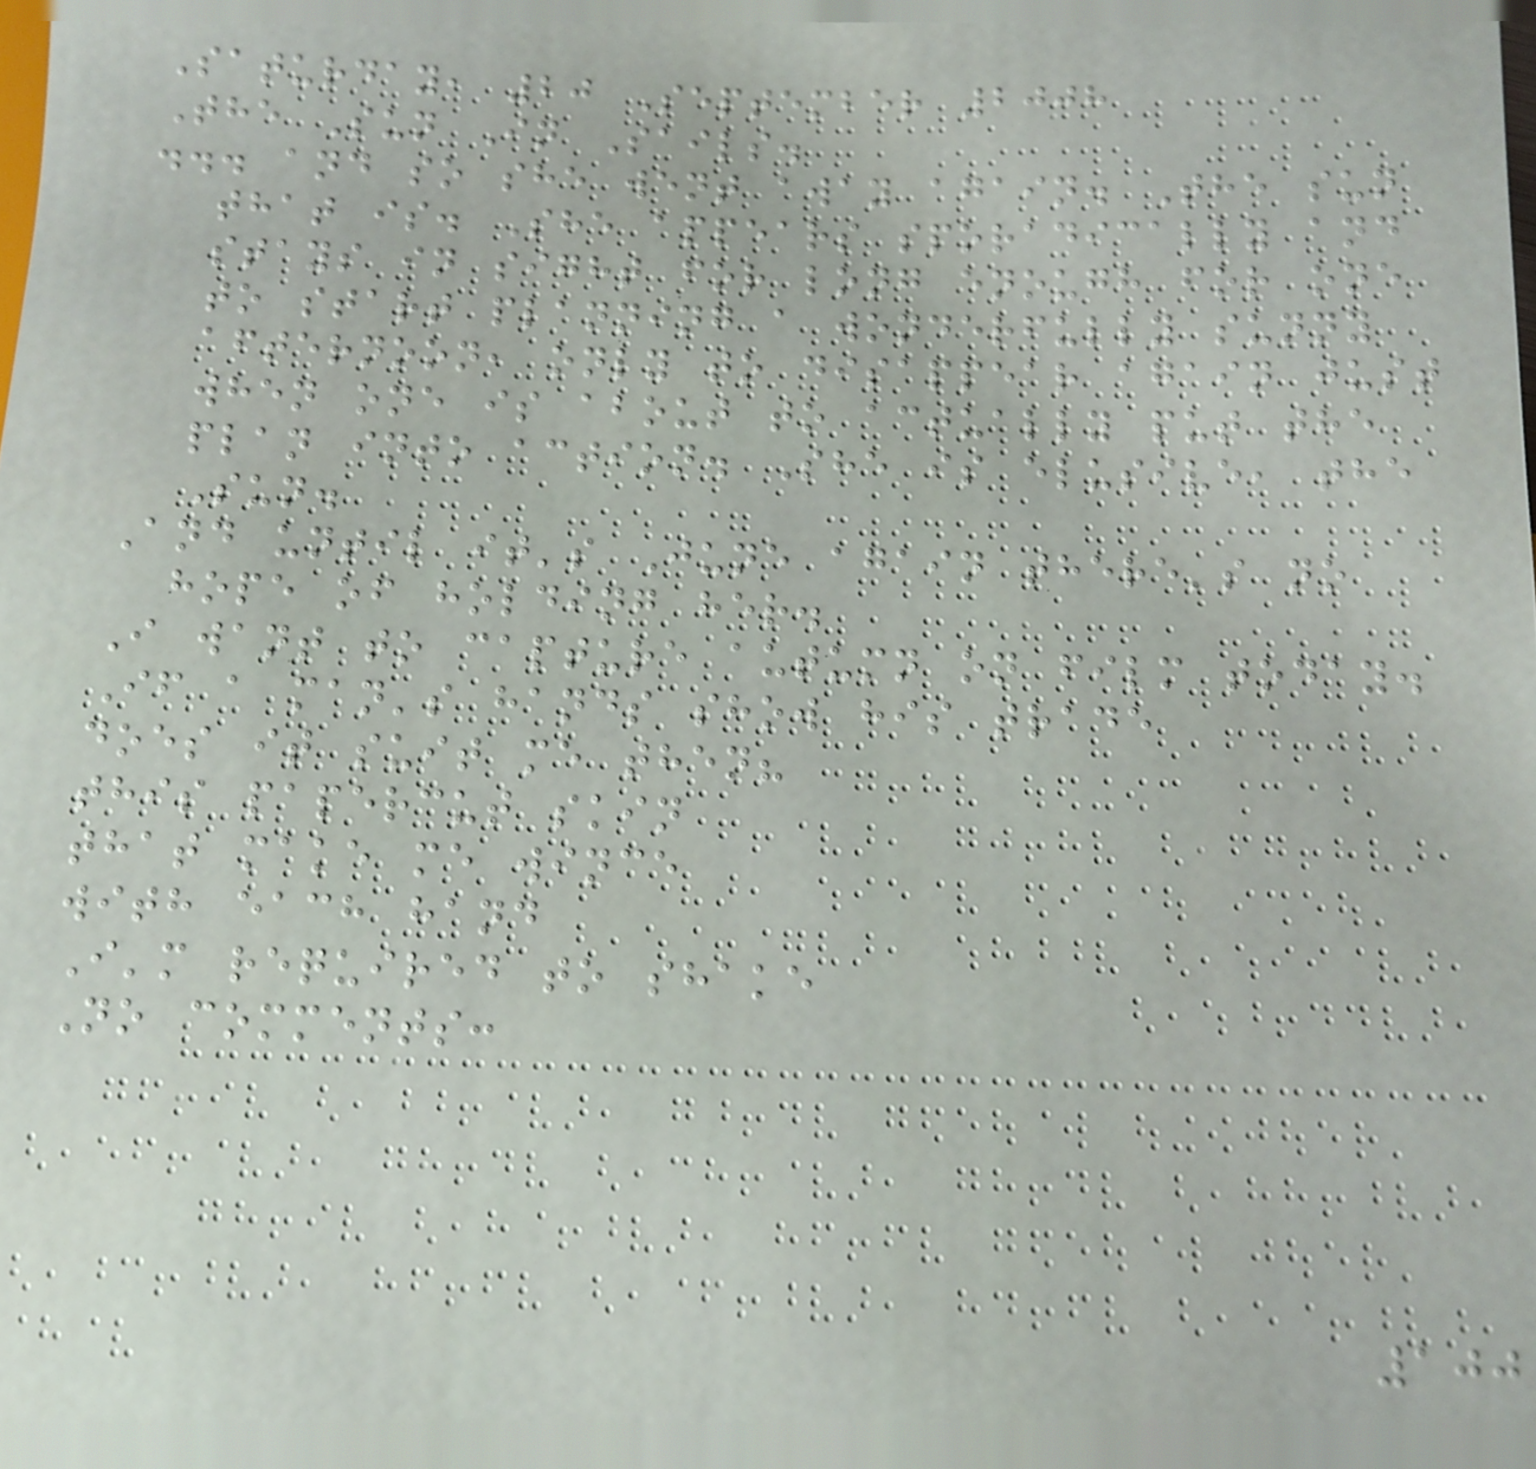Saturday, 20 September 2008
The Sun In Sails.
... and so she went away again. The sun
that is. She appears sporadically and
stays in sight for long enough for one
to start planning a wonderfully sunny
afternoon, only to disappear again just
when one is about to actually put the
plan into action. She is elusive, the
Sun.
And until it's June again there's no
hope of holding her.
I want to capture autumn on film today.
If a man's hands show his trade
does it suit me then?
this papercut skin
that make me wince
with each hand
I'm required to shake
No comments:
100
